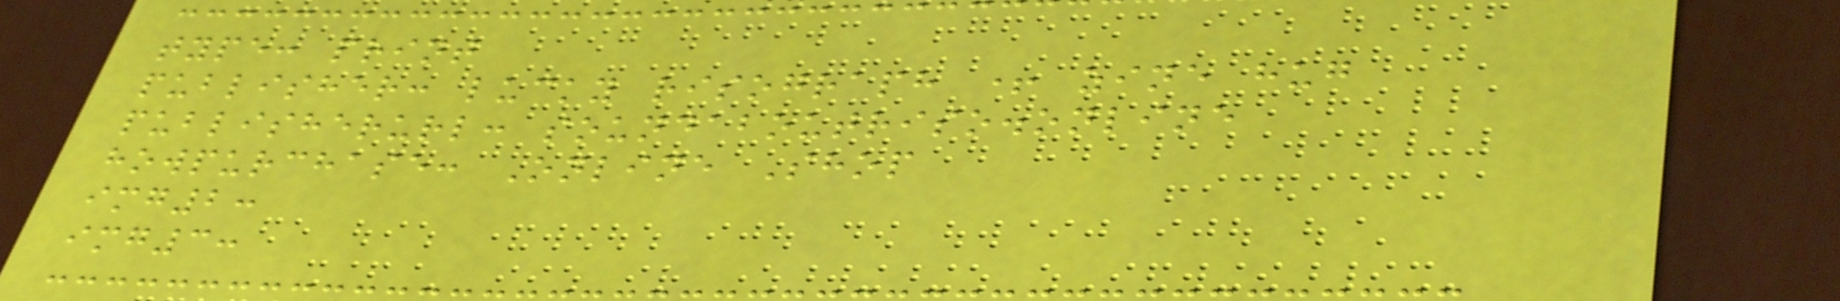type: print
publisher: lucky risograph + zine hug
publisherurl: soundaboutriso.online
howpurchase: Online Shop
img2:
img3:
